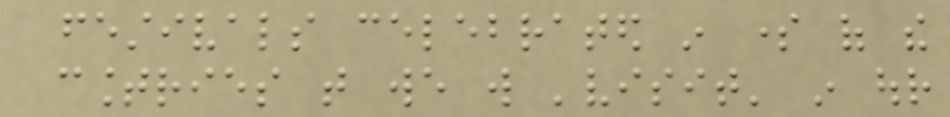festivals celebrated in some of the
countries that we will 'visit' in our
